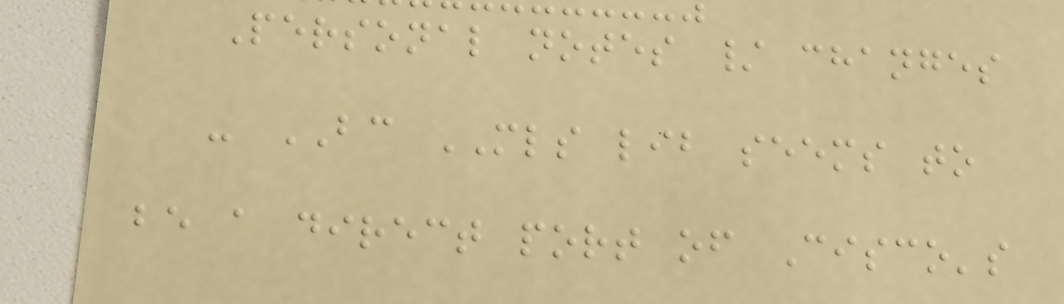Personal notes / changes
- BC MLS lib seems to
be a direct port of Cisco's
